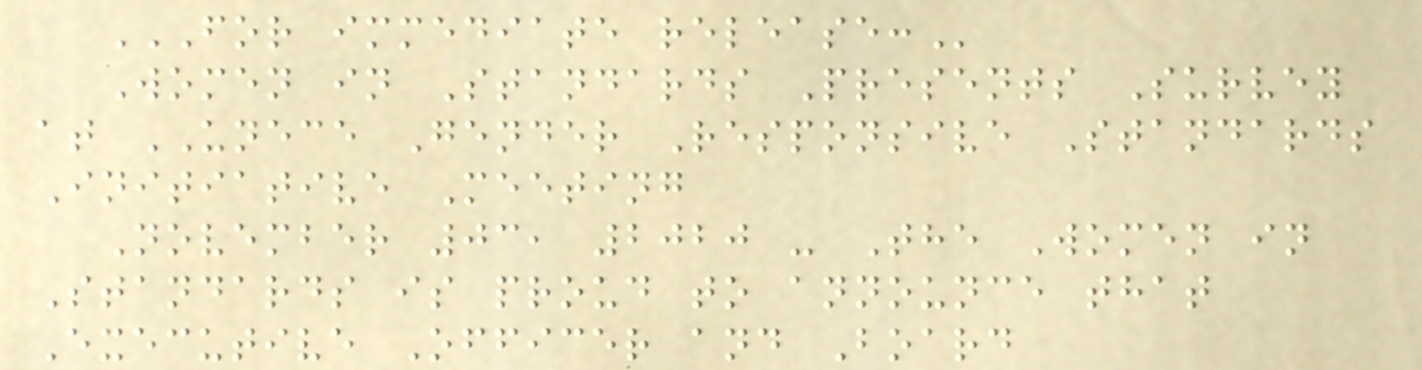FOR IMMEDIATE RELEASE:
Women in Standards Presents Survey
at UNECE Gender Responsive Standards
Initiative Meeting
November 03, 2020 - The Women in
Standards is proud to announce that
Executive Officer and Board
